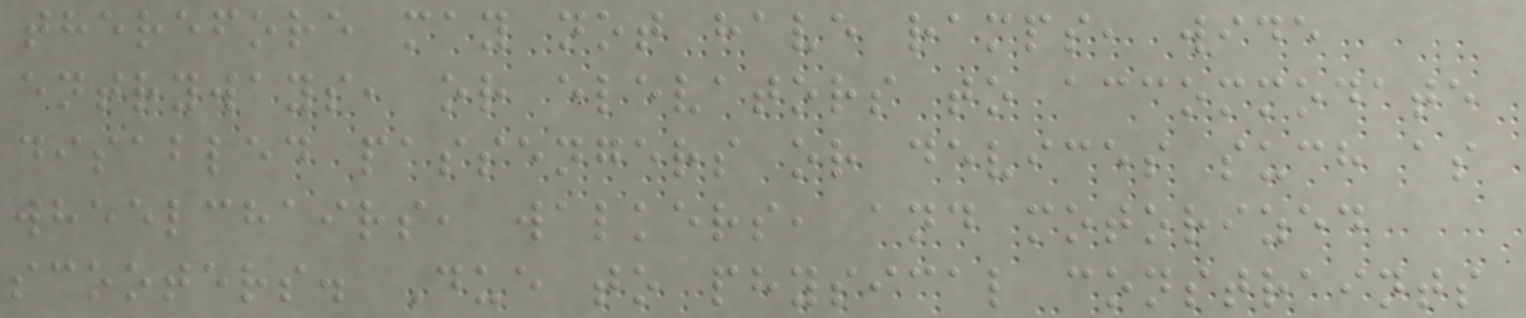therefore may not have ramps, wide
entryways, or elevators to accommodate
disabled passengers or devices such as
wheelchairs, walkers, and motorized
scooters. Due to physical constraints
